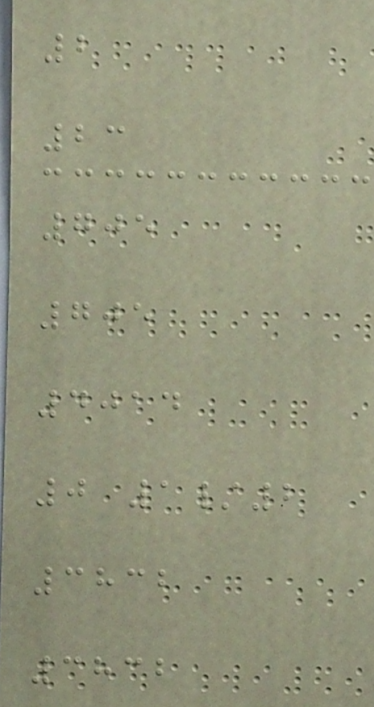2
23
705
705
4014
0 1/2
3832
3832
